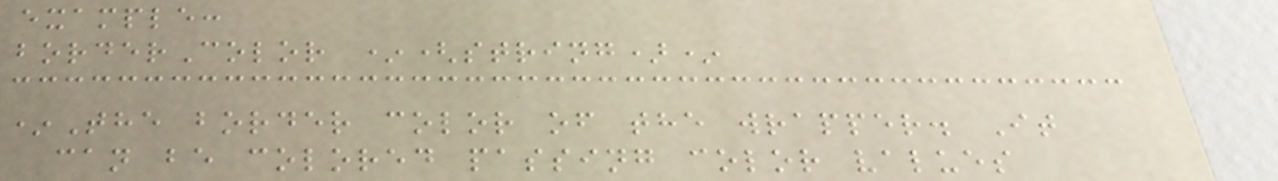example:
borderColor *(string)*
*The border color of the wrapper. It
can be colored passing color values
